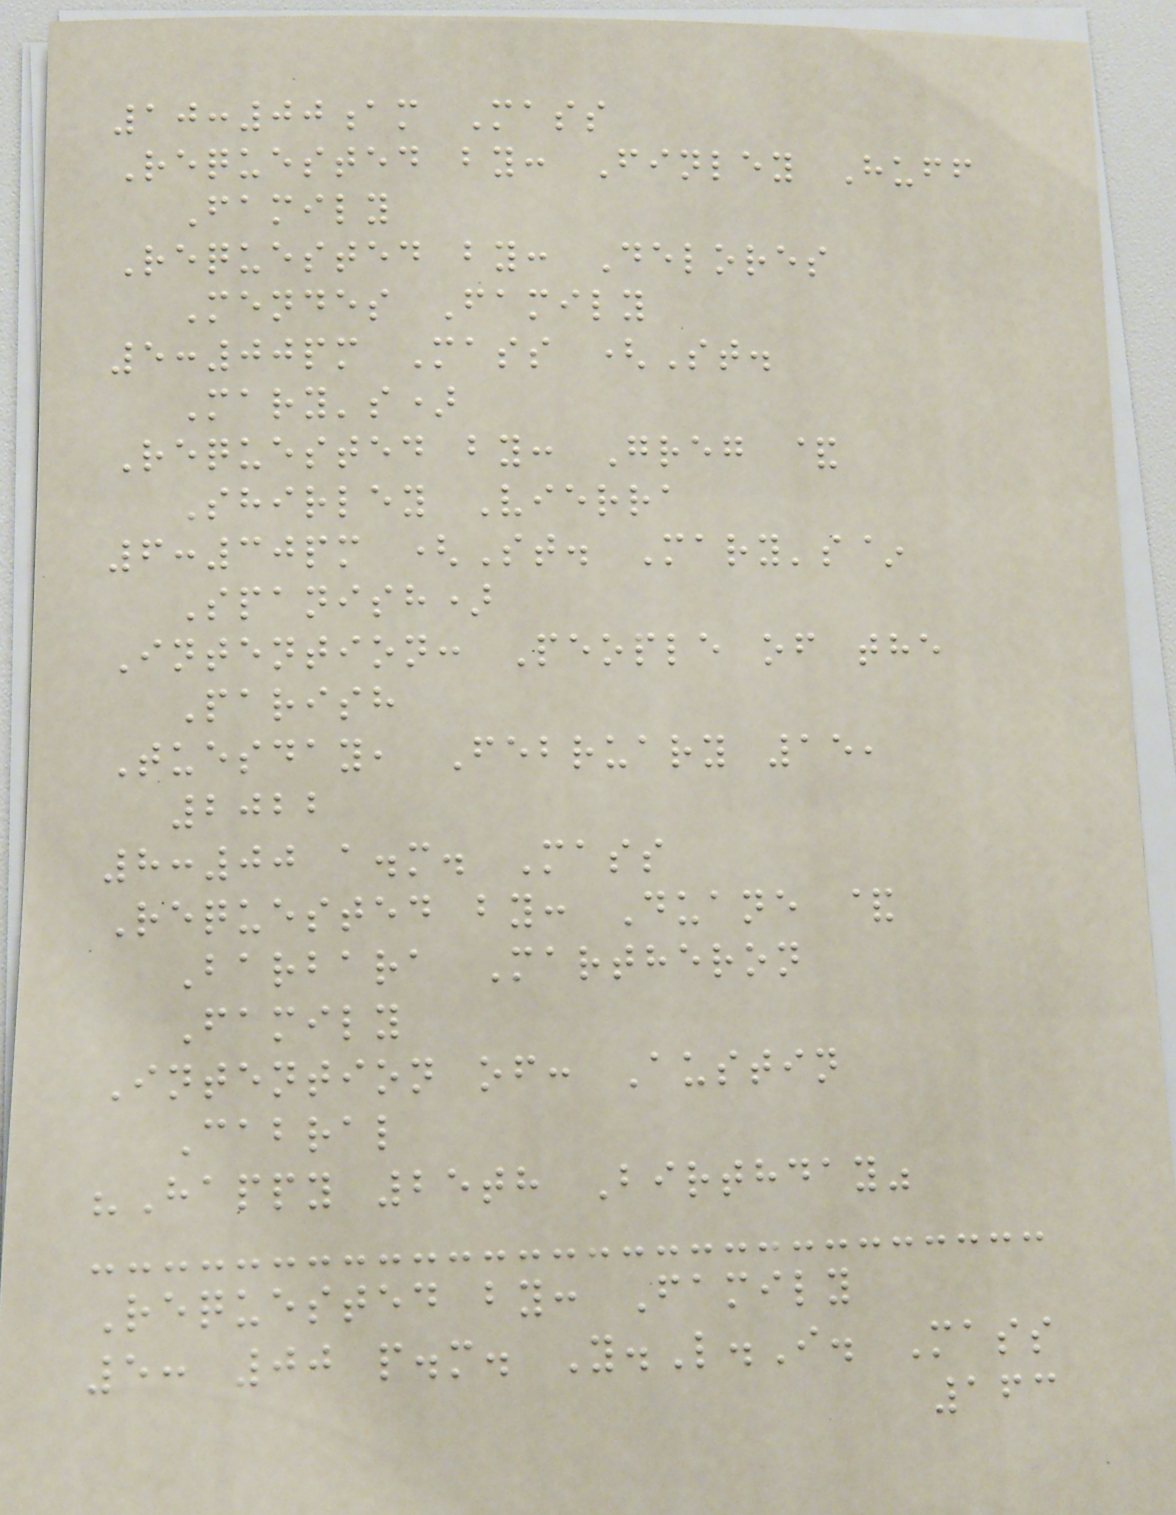10:00am Mass
Requested by: Finley Huff
Family
Requested by: Delores
Mendes Family
5:00pm Mass (St.
Mary's)
Requested by: Greg &
Shirley Vierra
6:30pm (St. Mary's~
Spanish)
Intention: People of the
Parish
Tuesday, February 15,
2022
8:00 a.m. Mass
Requested by: Duane &
Barbara Martheron
Family
Intention of: Austin
Cabral
"Happy 25th Birthday"
Requested by: Family
5: 00 p.m. Y.L.I. Mass
163
